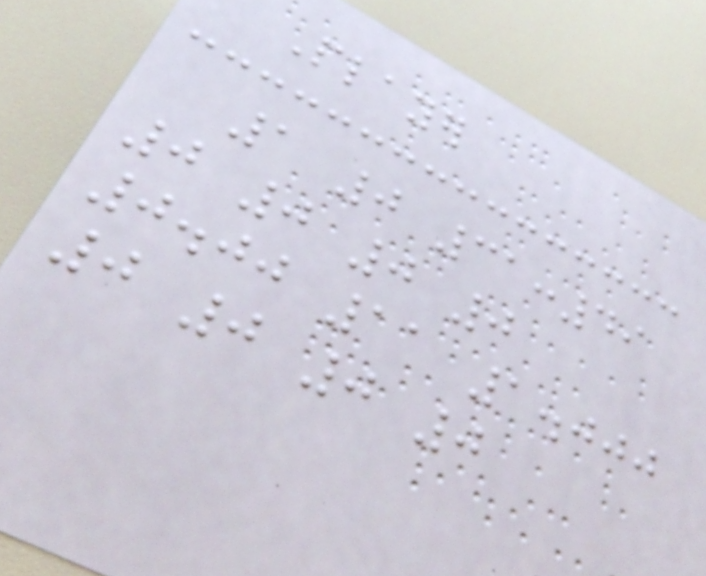Player
1 0 31:49
0 0 0 0
0.00 11 1.000
0 0 0 0
